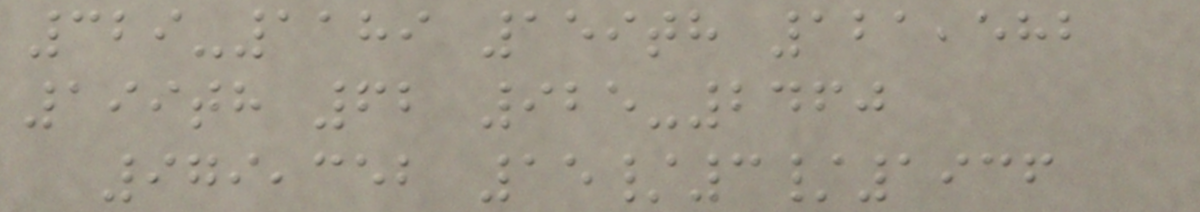329-1189 159th 121,582
199th 62 925-2460
979,352 15/3/1936
